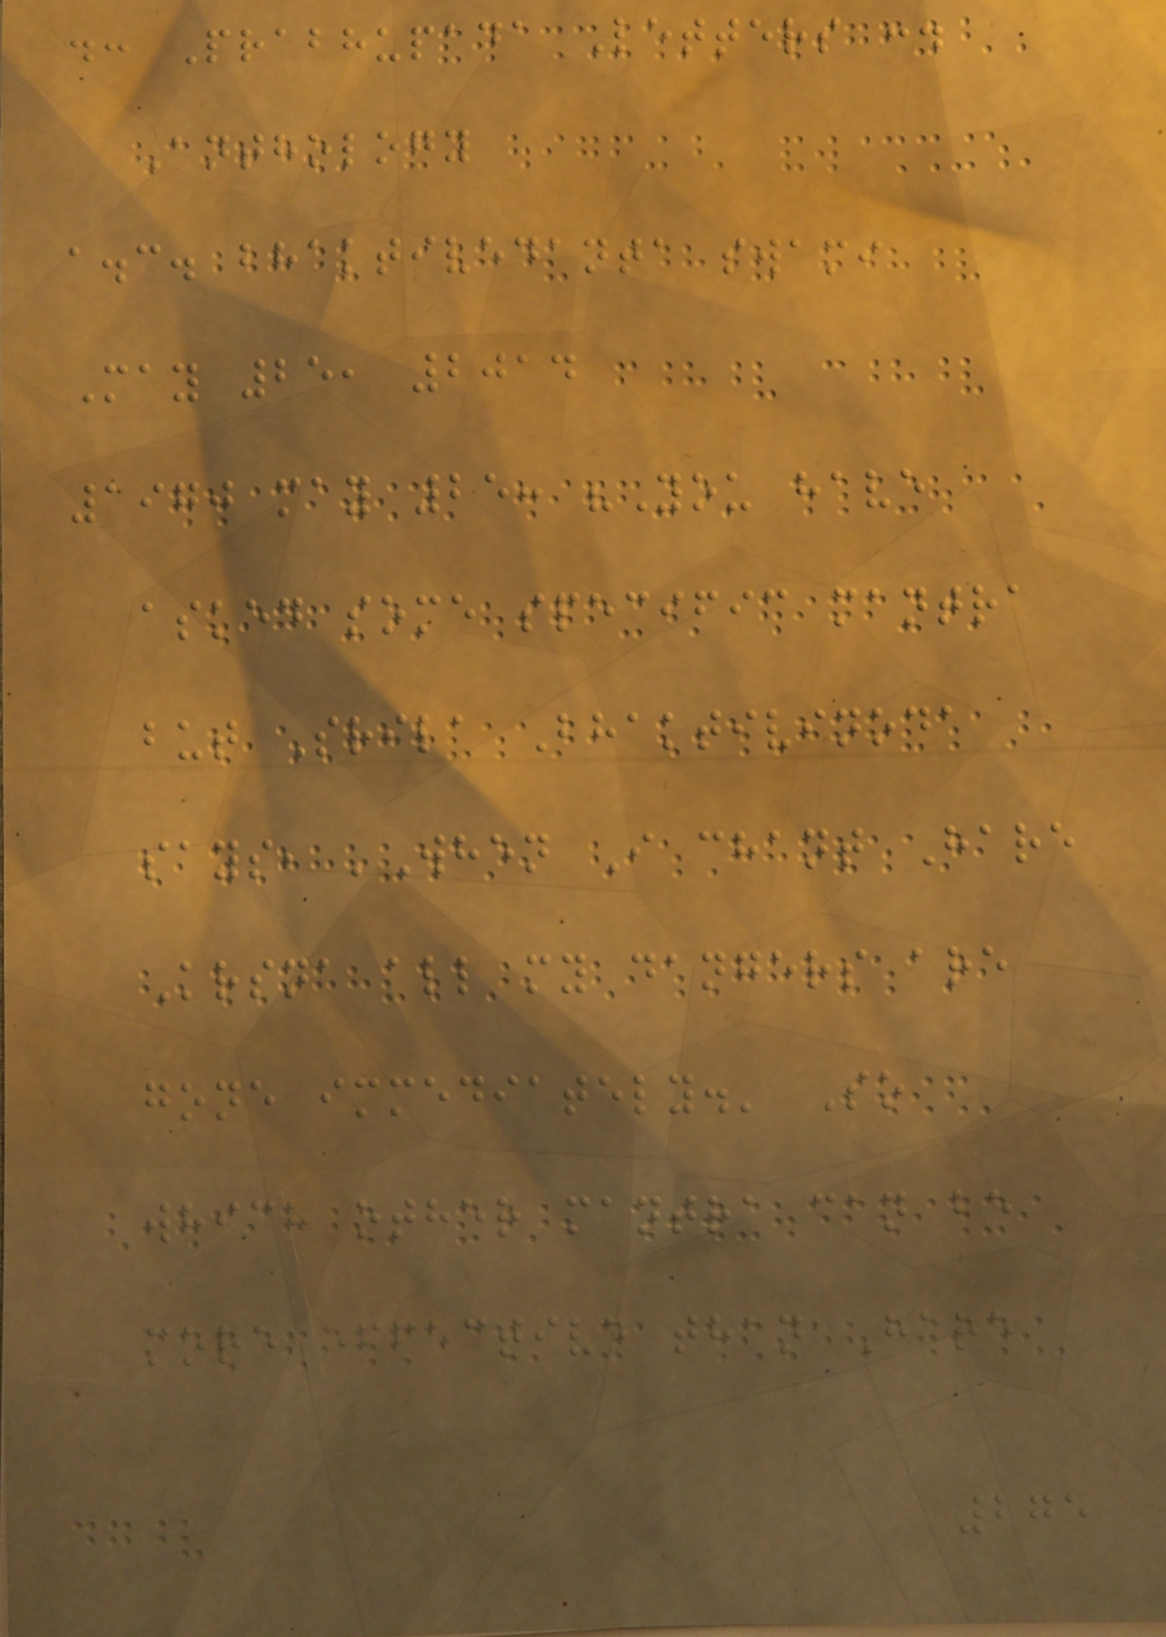.: Prabhupada Letters :.
Anthology
a.c. bhaktivedanta swami
May 25, 2014
1970 may 25: "You have
asked some specific mantra
but Srila Bhaktivinoda
says, 'When I chant Hare
Krsna all my dangers are
gone immediately.' So
which other mantra can be
more effective than Hare
275
